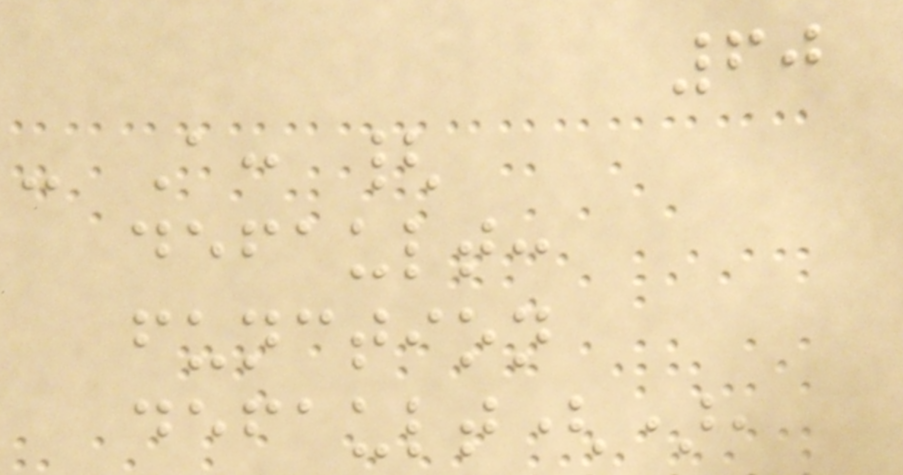60
- A: {
default:
function
default(),
